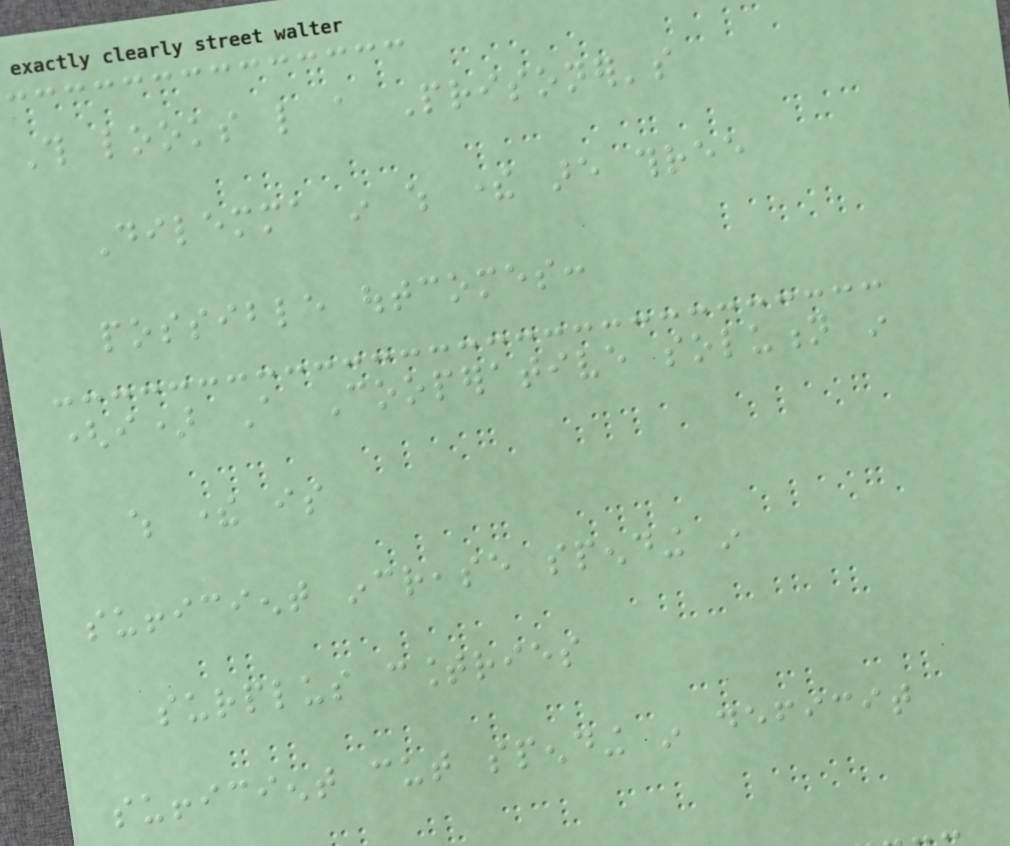This looks like a Prisoner's
Dilemma in which there are three
possible outcomes:
(i) A Cooperative solution in
which there is
sufficient increase spending in
surplus countries
sufficient cut spending in deficit
